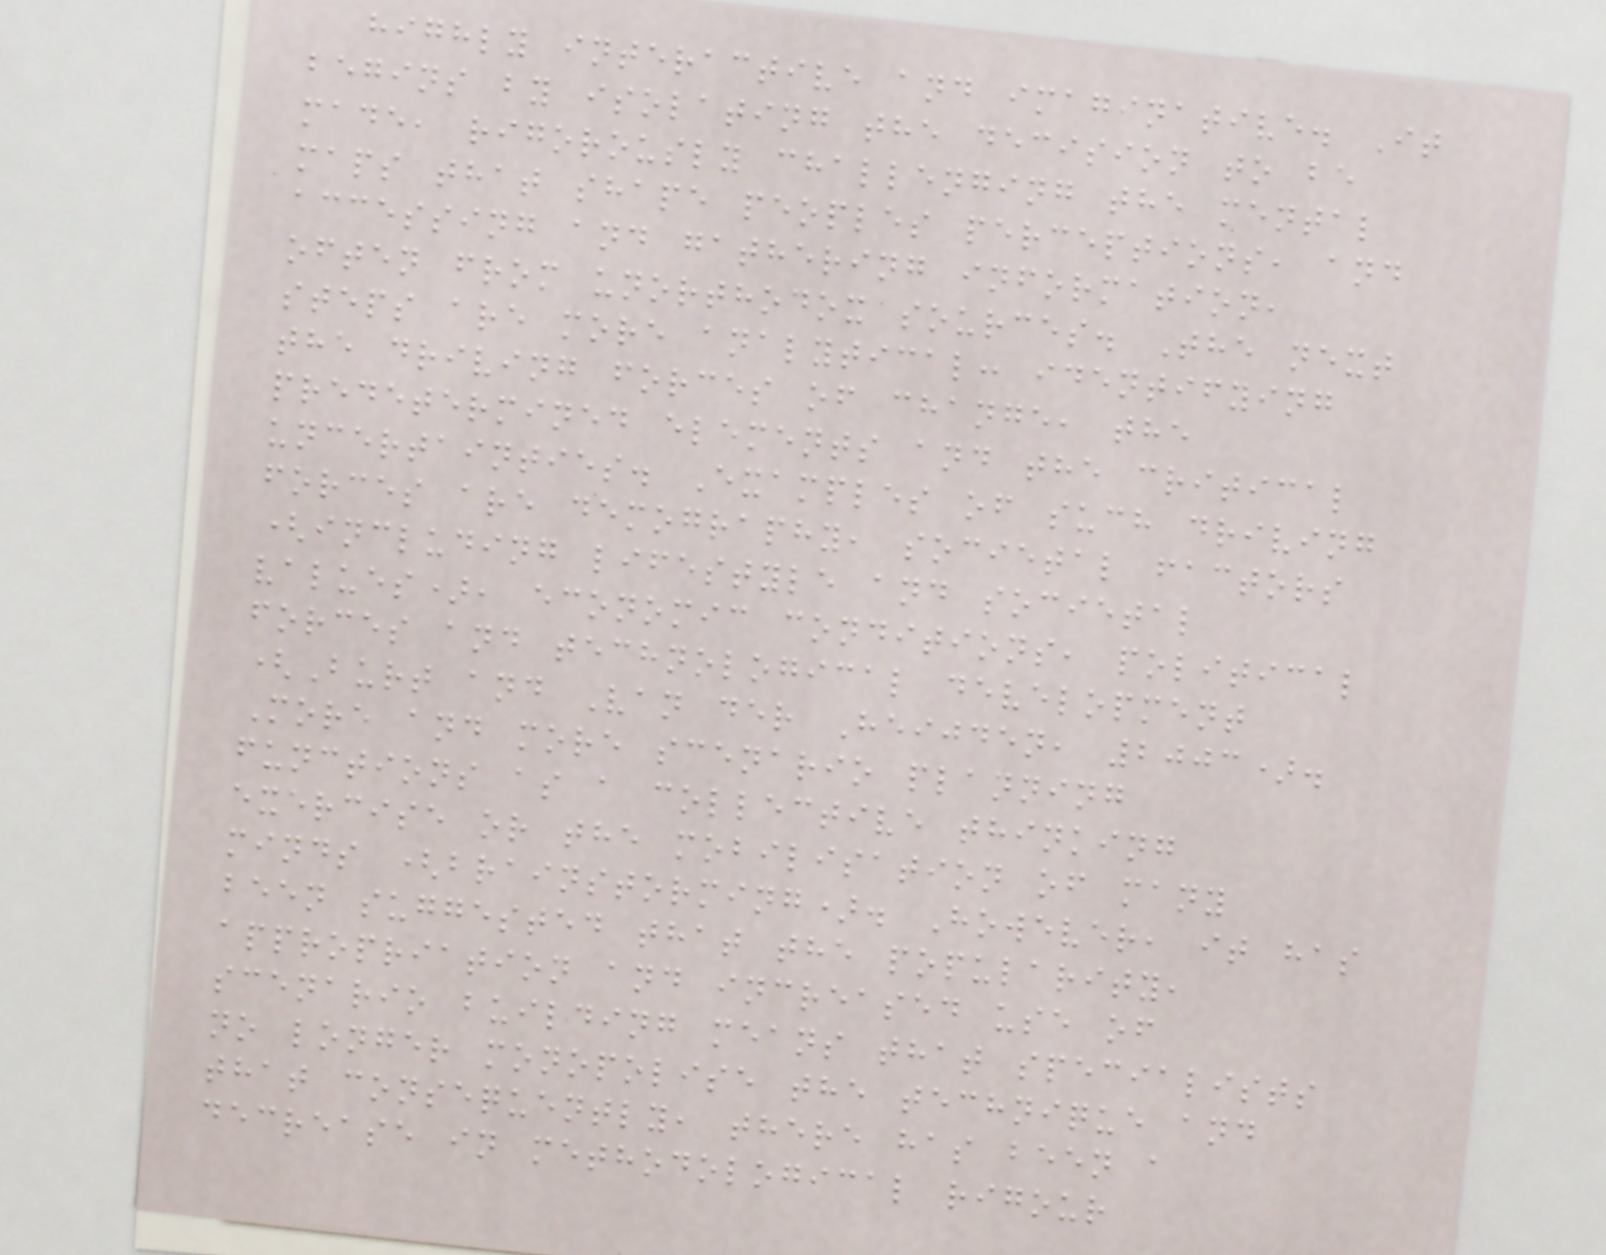highly interactive and imaginative. It
begins by isolating the decision to be
made, rigorously challenging the mental
maps that shape peoples perceptions, and
accessing and gathering information,
often from unorthodox sources. The next
steps are more analytical: identifying
the driving forces of change, the
predetermined elements and the critical
uncertainties. Examples of such driving
forces are demography, societal factors
(including lifestyle and societal
values), economic conditions, political
forces and technological development
(Burt and Van der Heijden, 2003).
More and more scenario planning
functions as a collective thinking
exercise or the mobilisation of many
minds (brainstorming). However, it has
been suggested that the popularity,
appropriation and increased use of
scenario building means that specialists
no longer monopolise the technique and
that consequently, there has been a
decrease in methodological rigour
